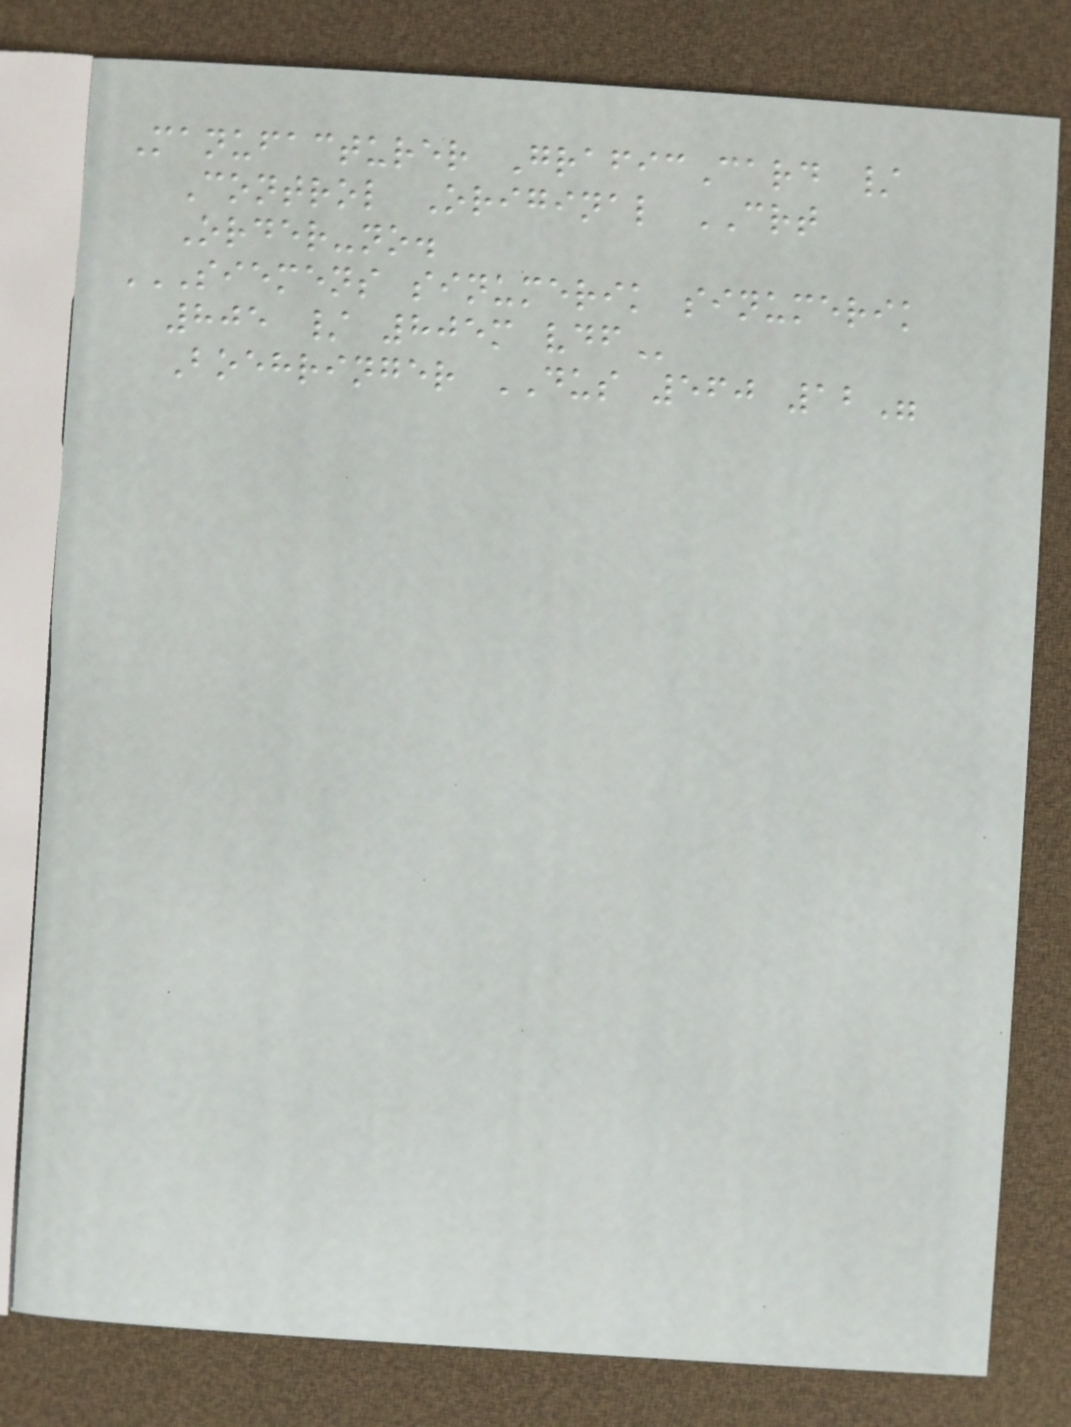Manufacturer GraficCard /
Control Original CRT
Order-no.
SIEMENS SINUMERIK SINUMERIK
805 / 805M VDF
Boehringer DUS 560 12"
